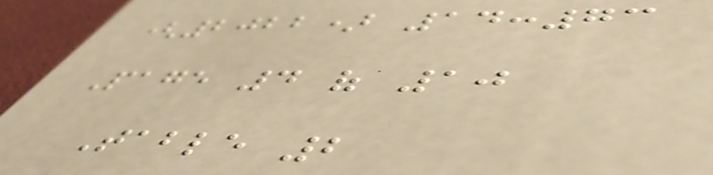(2022) 14:73
Page 4 of 10
Table 2
